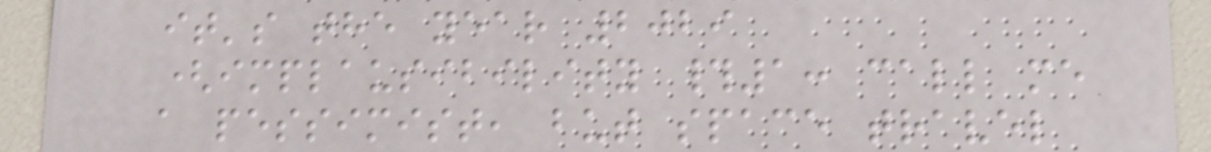it's the year 2029
(implausibility #1: call me
a pessimist, but space travel
